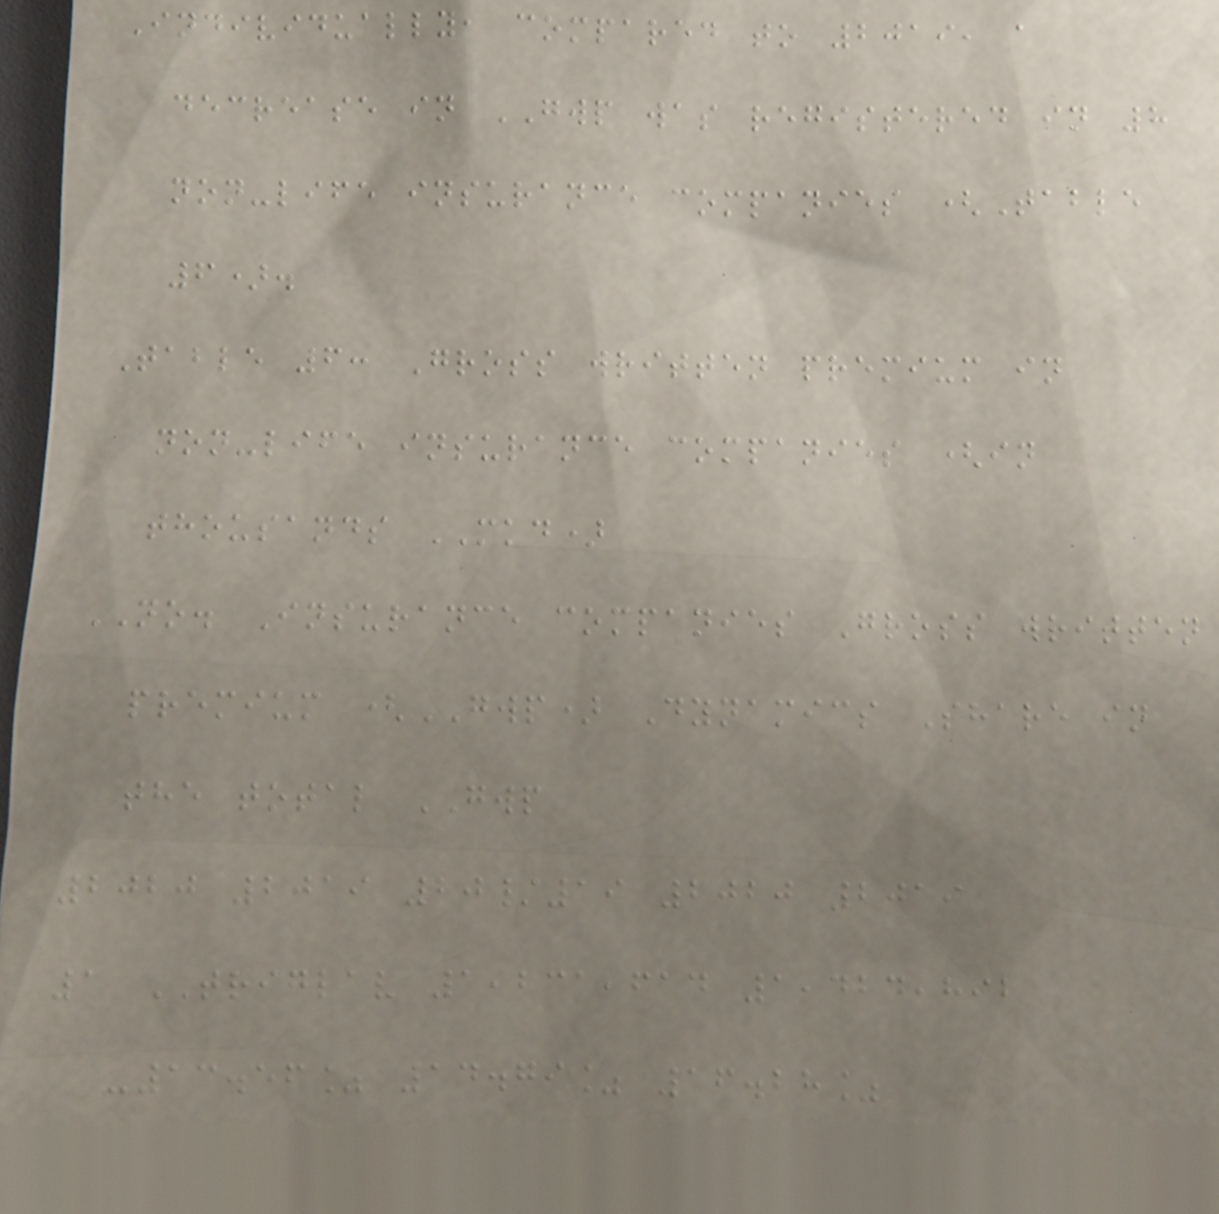Individually, compared to 2019, a
decrease in GWP was registered in 8
non-life insurance companies (Table
6).
Table 6: Gross written premium in
non-life insurance companies (in
thousands MKD)
NO. Insurance companies Gross written
premium (GWP) Dynamics Share in
the total GWP
2020 2019 20/19 2020 2019
1 TRIGLAV 1,231,614 1,424,892
-13.56% 14.79% 16.28%
